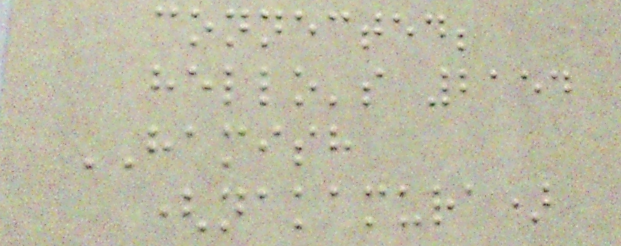connected;
hello's 2154
HAMISH
(nakamura)
